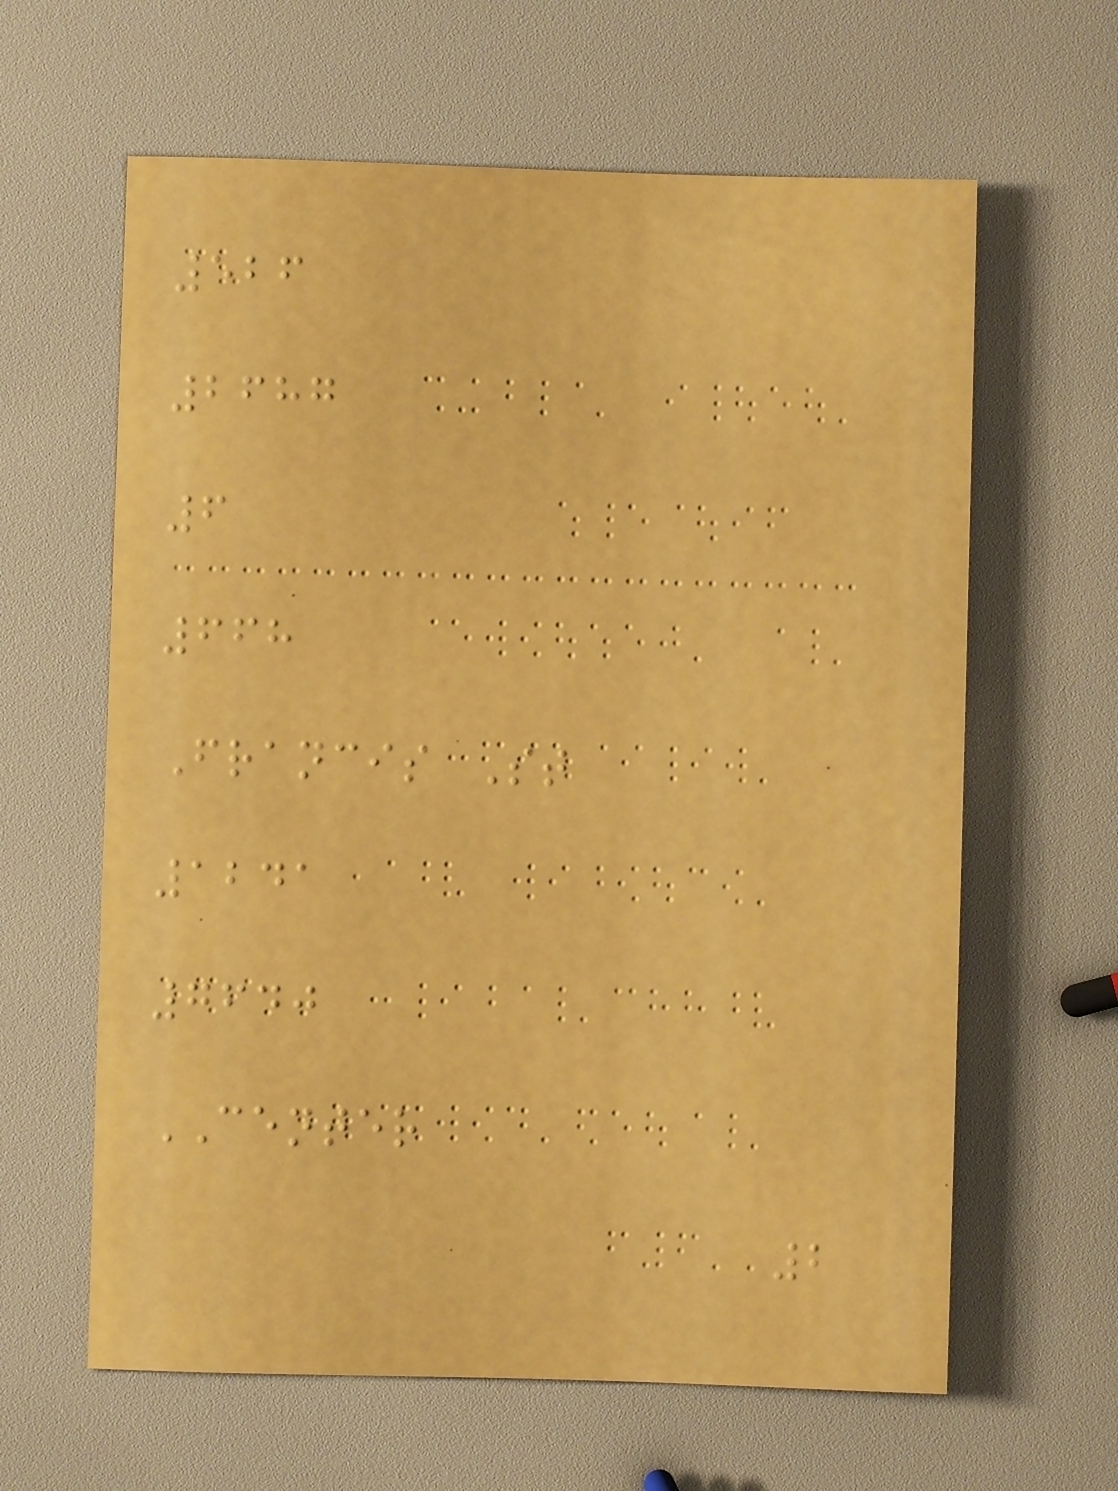526
2687
6
668
Francis St
1241
7640
CENTER
2
